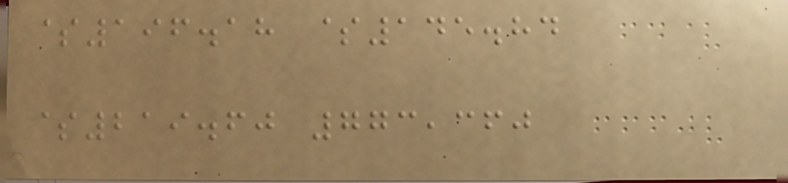$196.18 $145.84
$219.60 773,360
